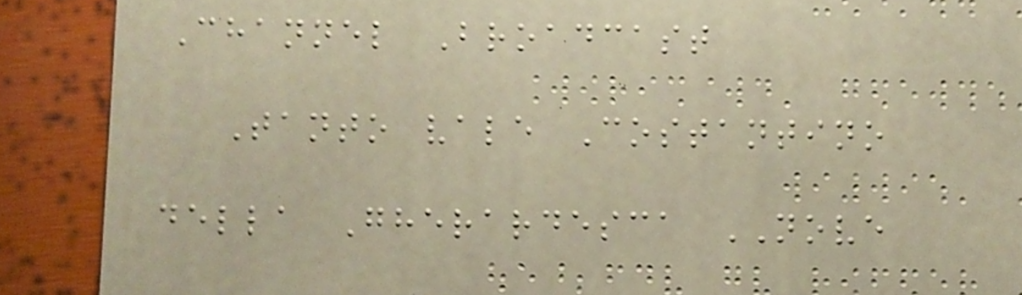Channel Broadcast
Tanto vale Costantino
della Gherardesca NOVE
